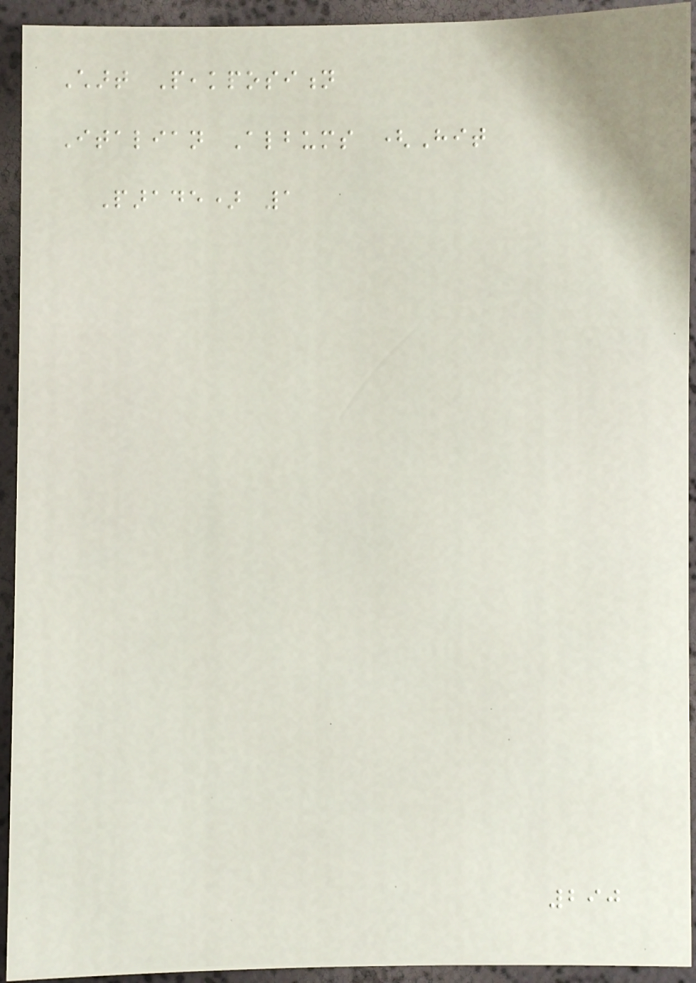Chart Peakposition
Italian Albums (Hit
Parade) 1
290
